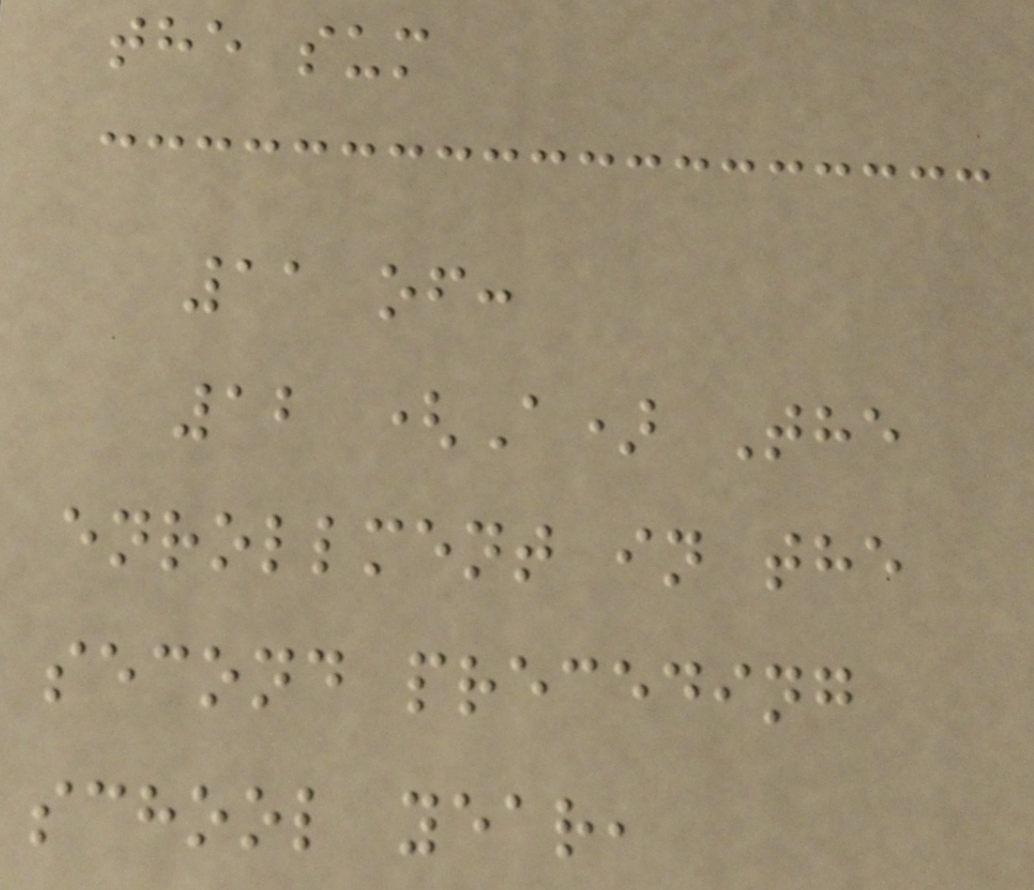the sum
11 of:
12 (A) The
enrollment in the
second preceding
school year,
